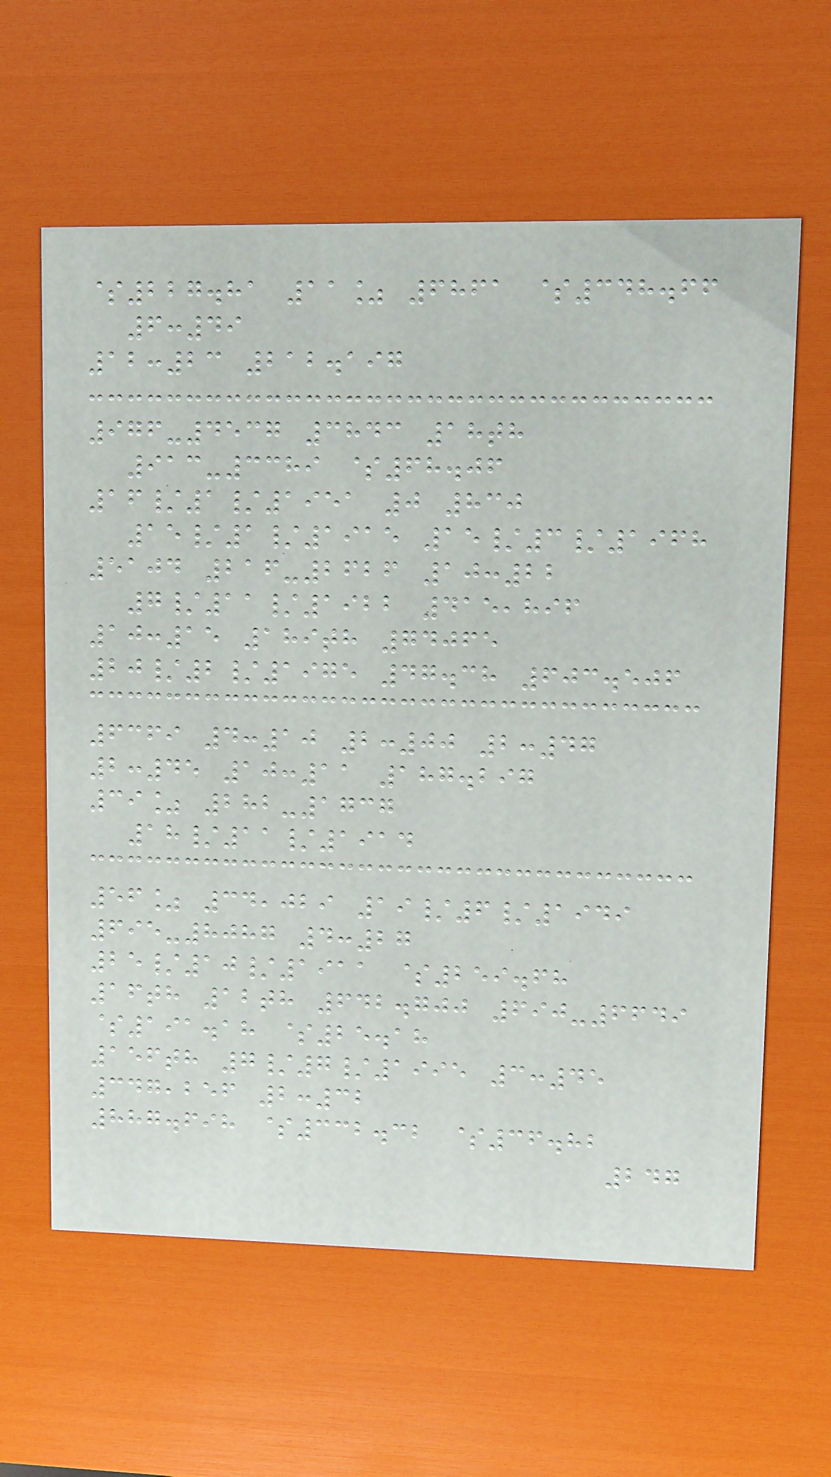$227.81 11% 6861 $348.66
6:49
12:23 212.197
976-4537 3843 18th
913-3389 $68.06
16/1/1951 0 830
15/1/1915 15/3/1968
5104 216-2626 10:22
7/11/1922 415,896
10:15 189th 74065
20/2/1975 47.38 603.506
6369 4:10 2:00 2:47
2:45 10:11 187.297
39% 282-1737
18/11/1914
56% 34,029 19/6/1949
695-8087 4:27
25/10/1911 $259.68
16th 12th 642.700 690-6649
$191.18 $25.18
156th 7/7/1995 3:45
347,256 2:32
887.698 $332.32 $36.82
247
